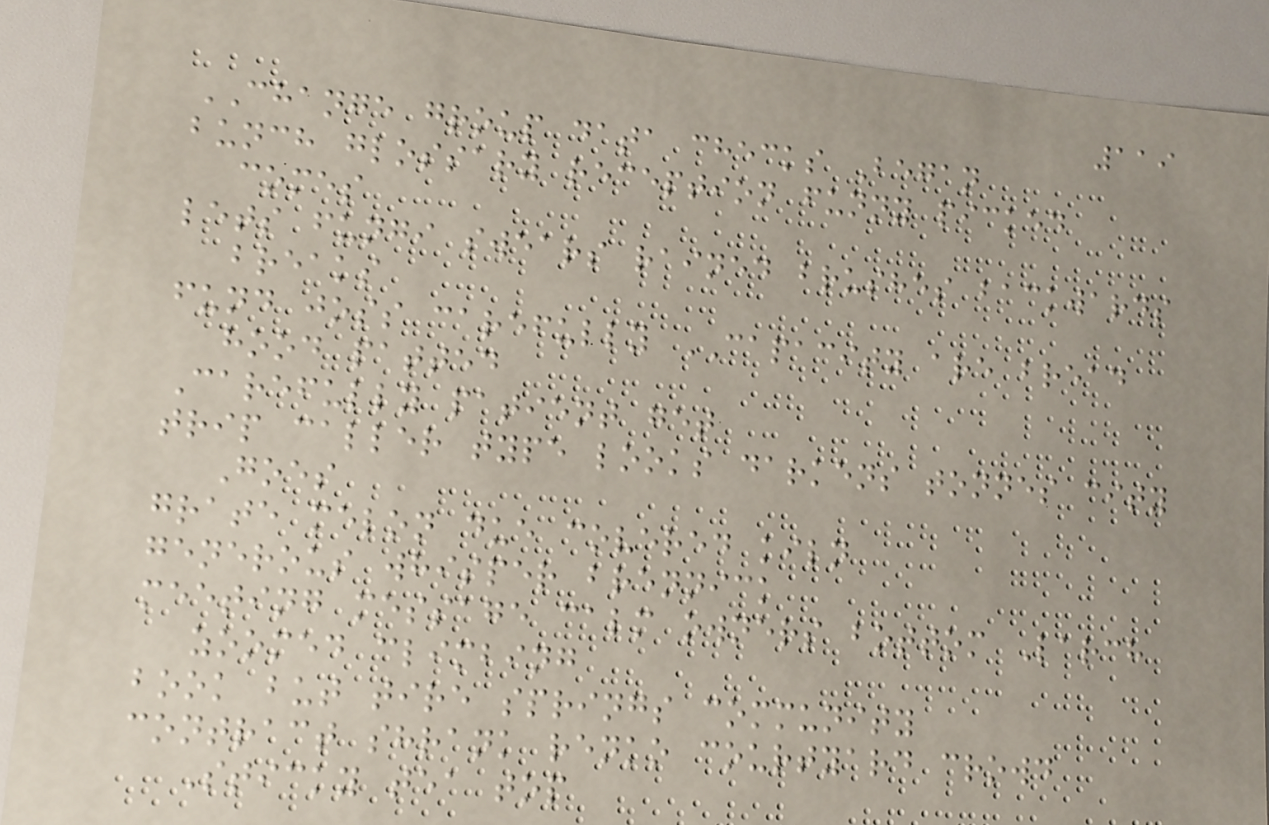119
CHANGE group data checks Began
bunch glossary reception funny picked
comes
lets fungi swears rained brushes backwards
breaks
fund joss carefully CAPACITY are bread
hood patted
Carefully patient get
trip caller type looks darkens tonnes city
Goes
grate melon due covered kiln
generous whisper brennick
meeting message calm owners bottom Larch
zoomed climbing
book but tire springs community
contract shrank renko courtyard crowd
Sticky tea top
